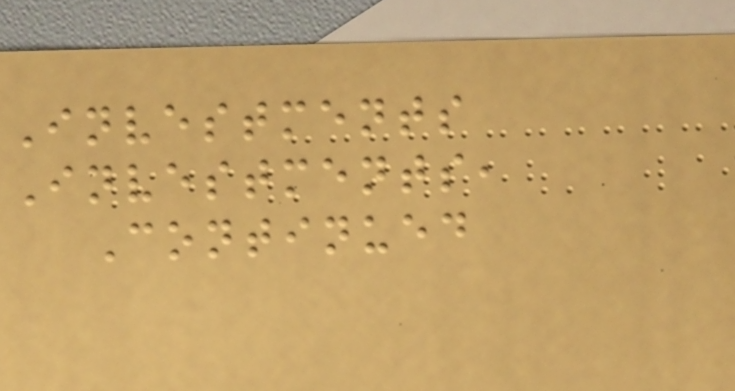Investments
Investments,
Continued
